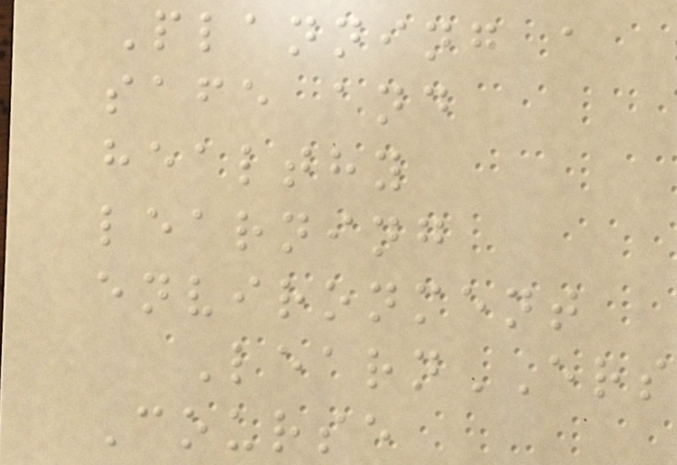Planning a
safe and
healthy
learning
environment
LearnERS
Course
